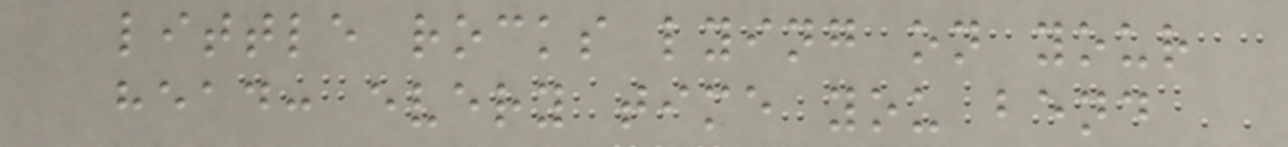little rocks lying on your
head: every time you bend
